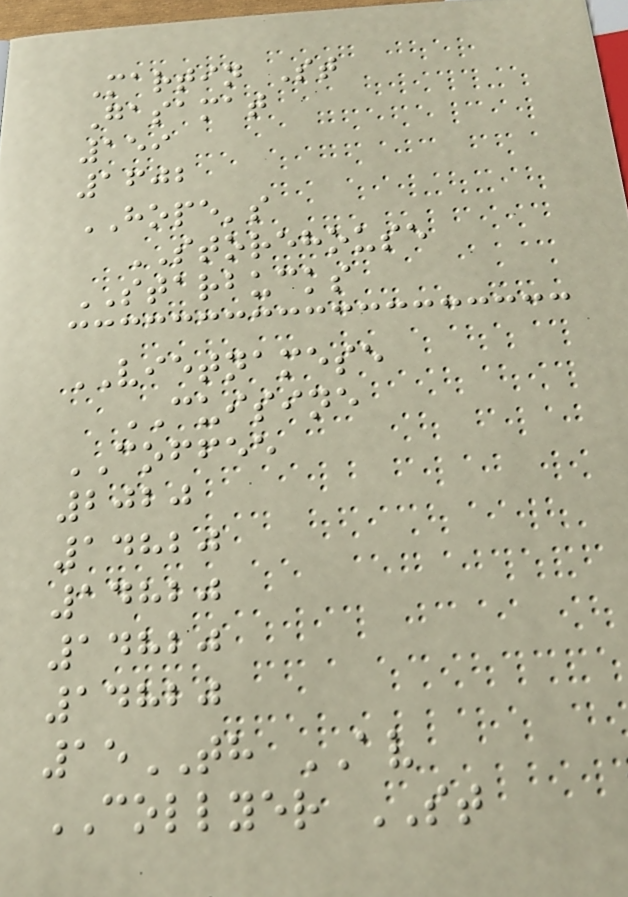Martin St
Gasamat
159
1602
HOPE's
STOREHOUSE
STARBUCKS
VIETNAMESE
CUISINE
COFFEE
2020
14820
14820
14820
14820
15TH AV
COLLYER ST
